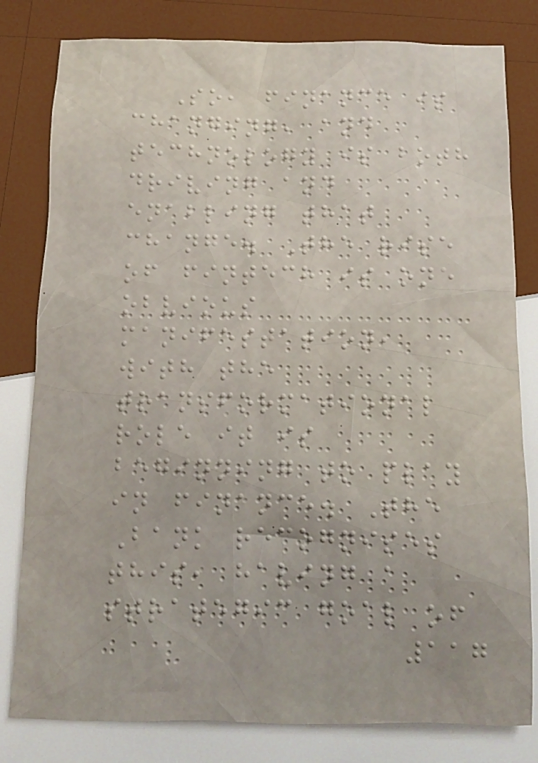So, finance is
changing, and
technology is both
driving and
enabling that
change. The rise
of fintech is one
obvious
manifestation,
with the
transformational
role it is
beginning to play
in finance. The
Bank recognises
this, having a
strategic goal of
117
